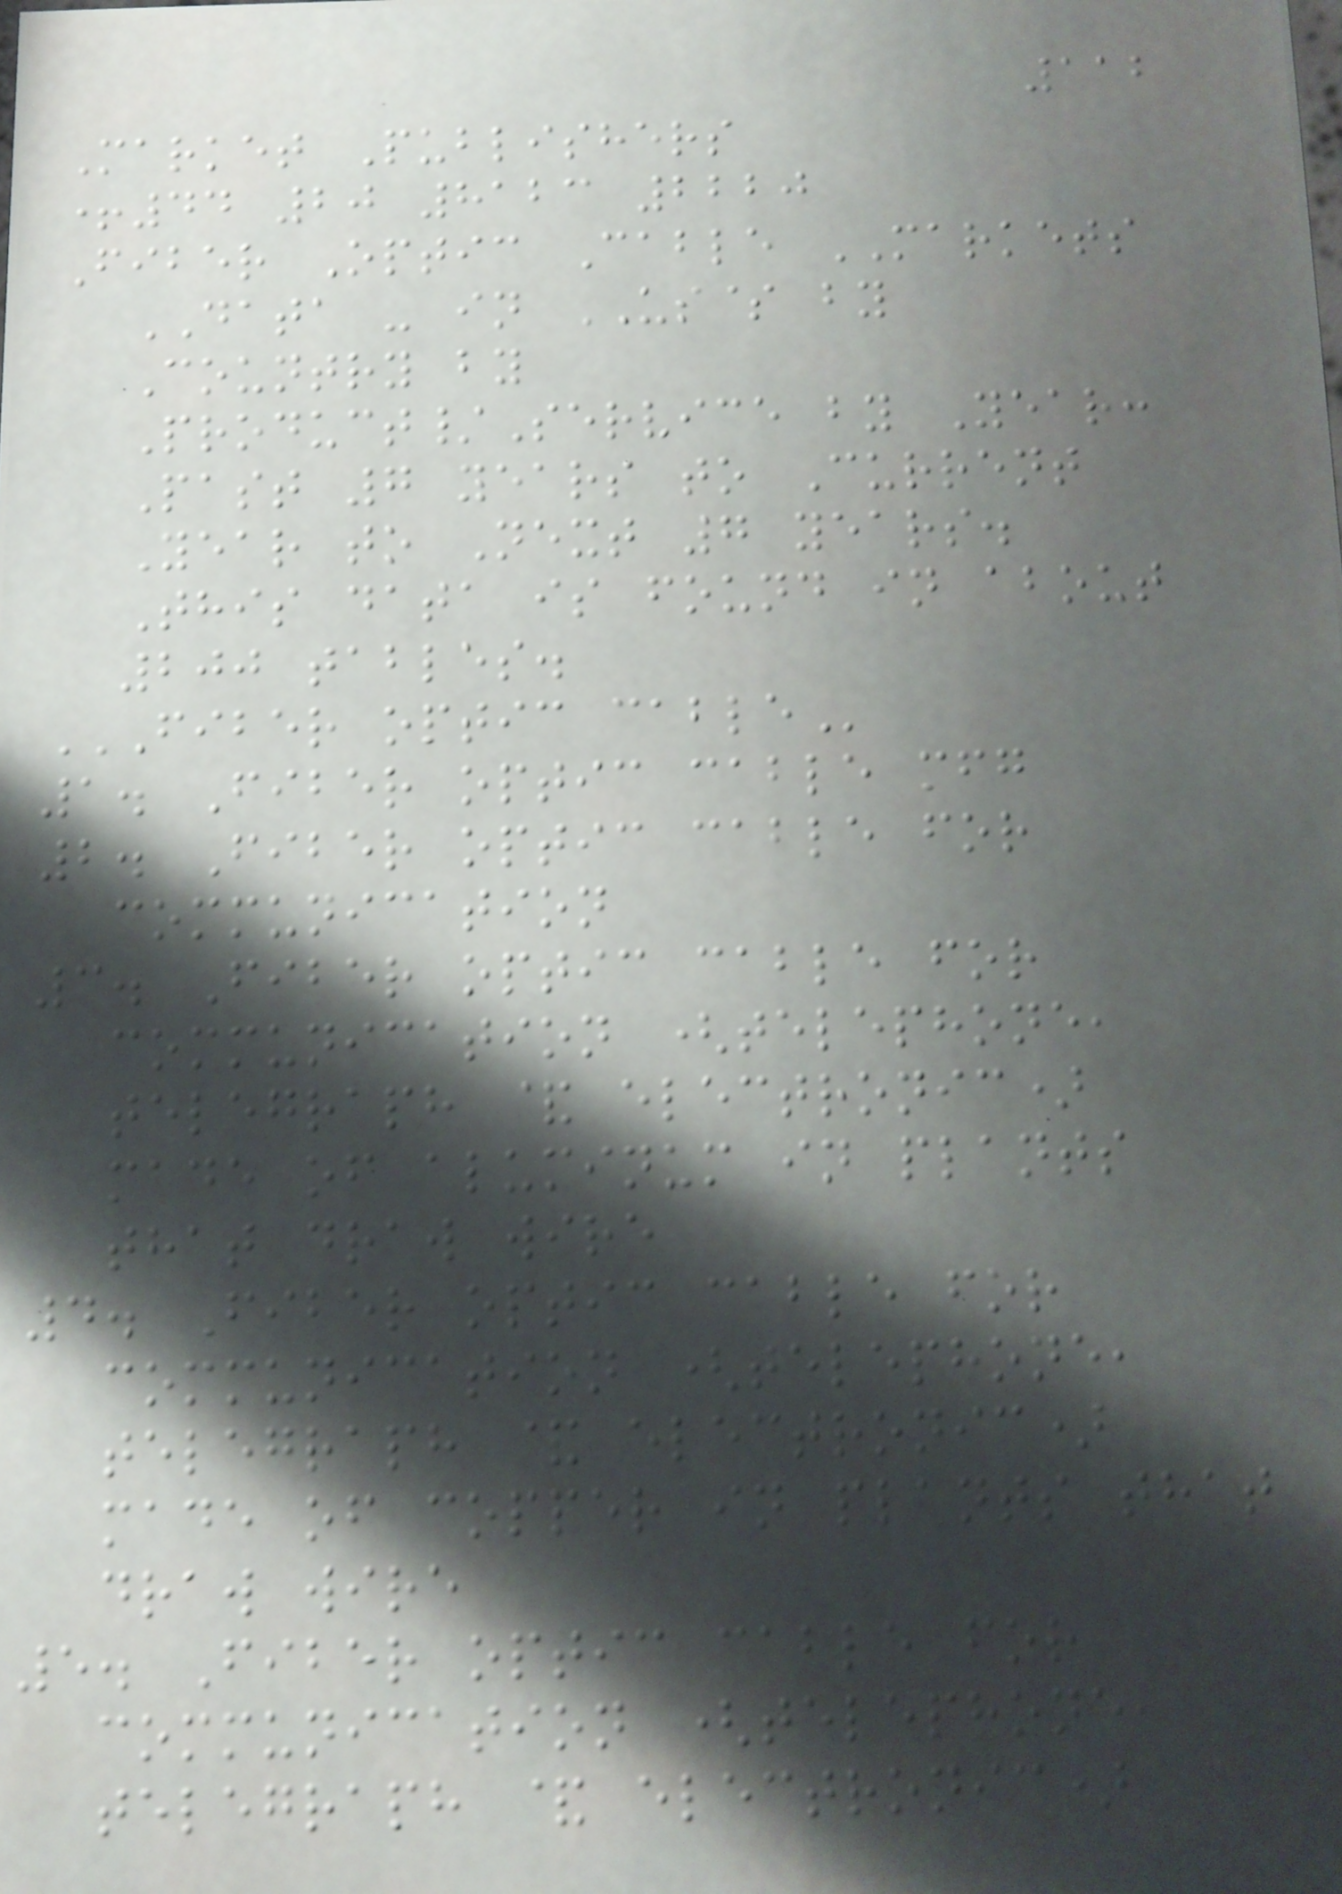112
Market Publishers
+44 20 8123 2220
Fiber Optic Cable MARKETS
DATA - in US$ by
Country by
Product/Service by Year:
Past 7 years to Current
Year to Next 7 years.
This data is found in about
200 tables.
FIBER OPTIC CABLE
1. Fiber optic cable mfg
2. Fiber optic cable for
communication
3. Fiber optic cable for
communication (telephone,
telegraph & electronic)
made of aluminum in plants
that draw wire
4. Fiber optic cable for
communication (telephone,
telegraph & electronic)
made of copper in plants that
draw wire
5. Fiber optic cable for
communication (telephone,
telegraph & electronic)
